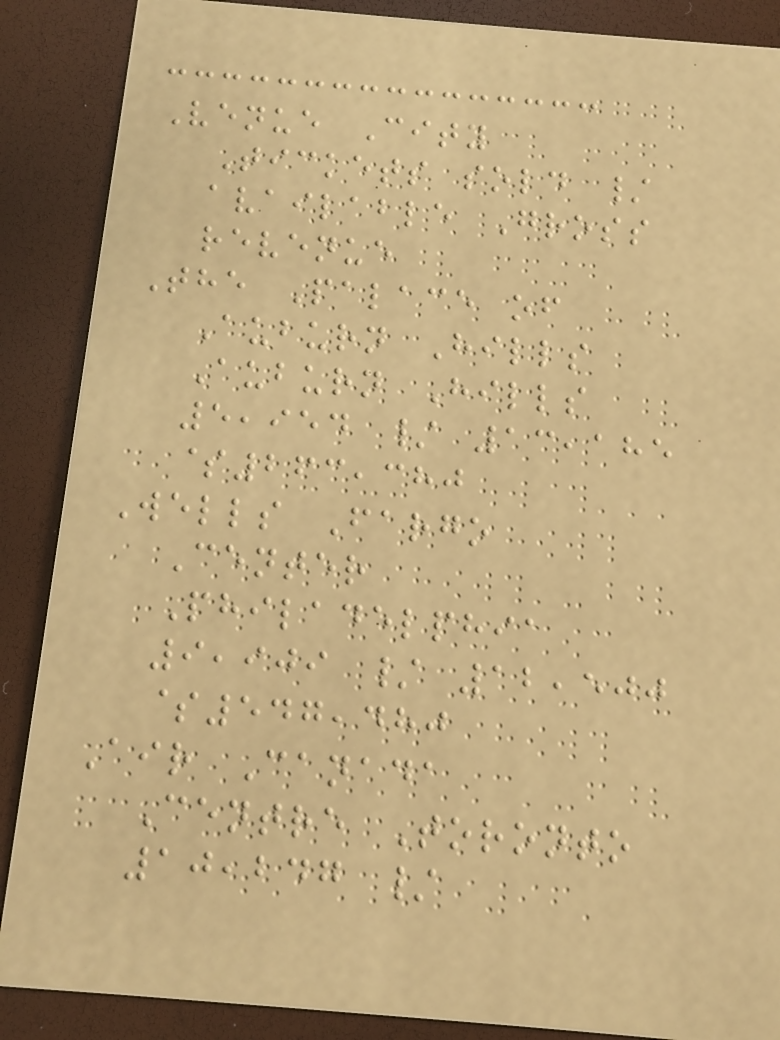Venue City
Tickets sold /
available Gross
revenue
The Palace of
Auburn Hills
Auburn Hills
5,954 / 13,185
$263,380
Wells Fargo
Center
Philadelphia
9,909 / 12,500
$547,480
Air Canada
Centre Toronto
10,247 /
